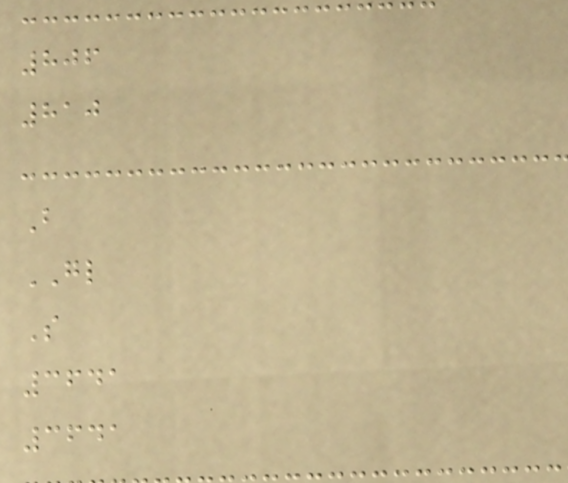806
810
B
GL
S
3641
3641
